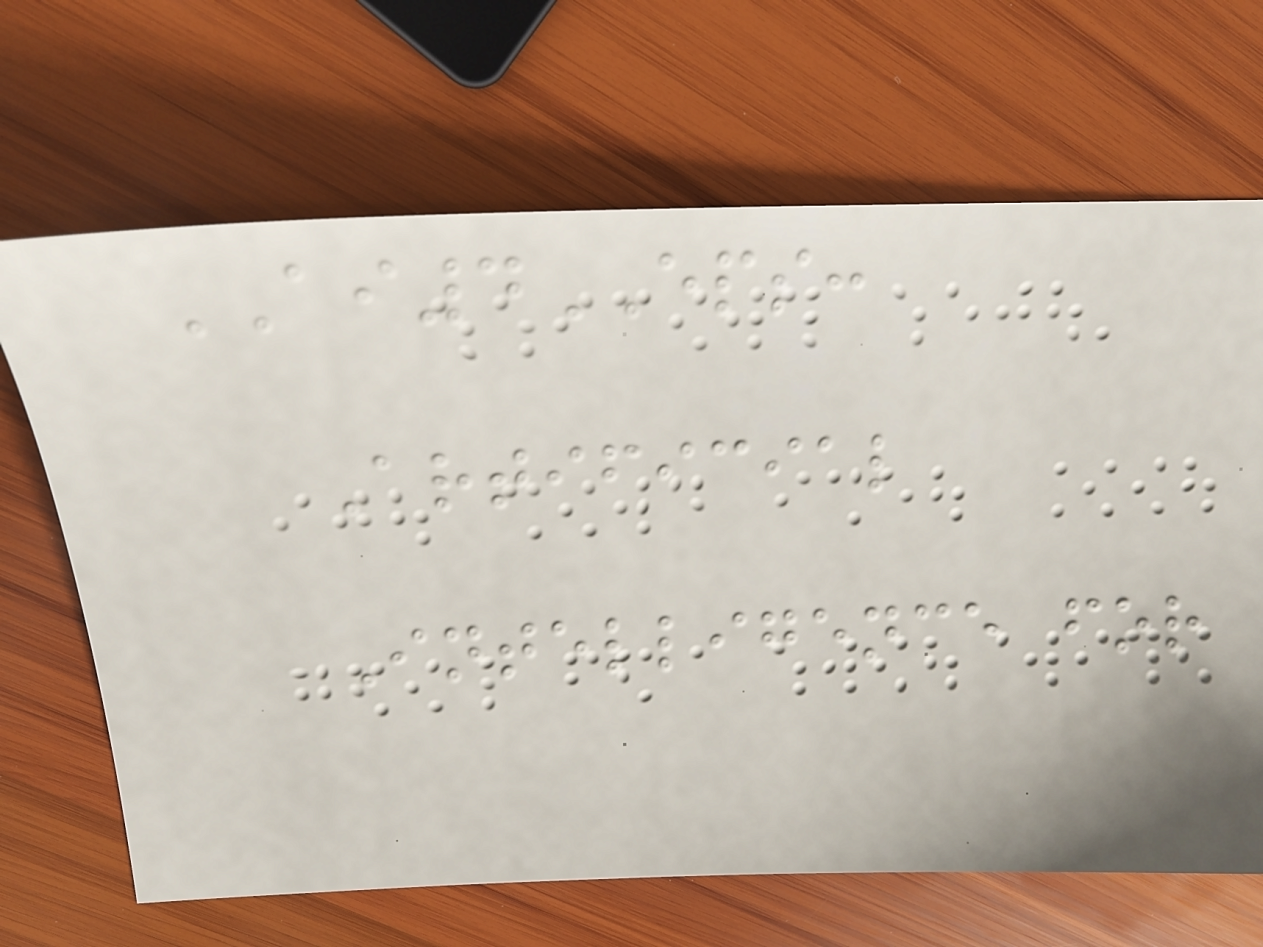AI4EPS:
Artificial
Intelligence for
